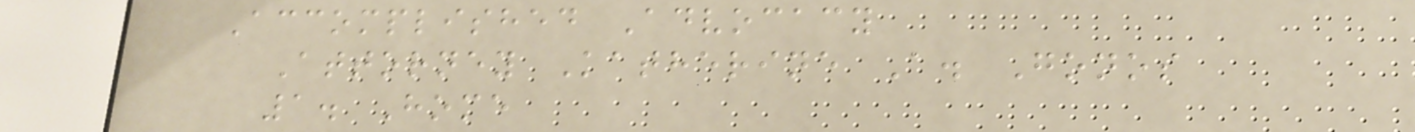Accomplished Advocacy
Attorney Katherine A. Gonos
1. Home
